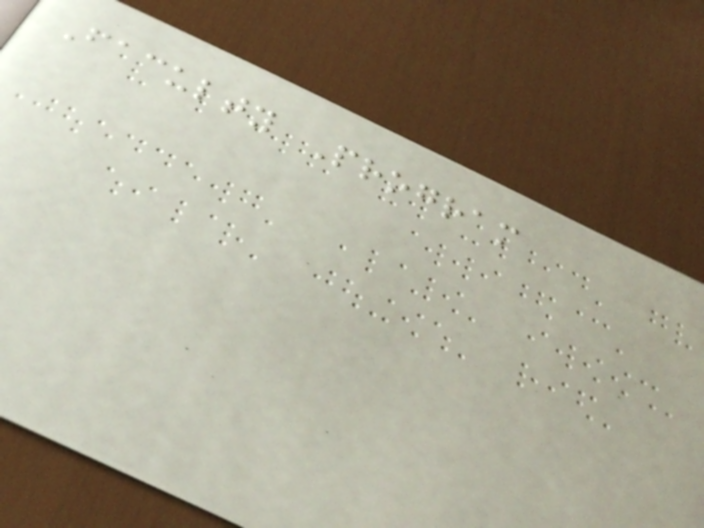Faculty Program
